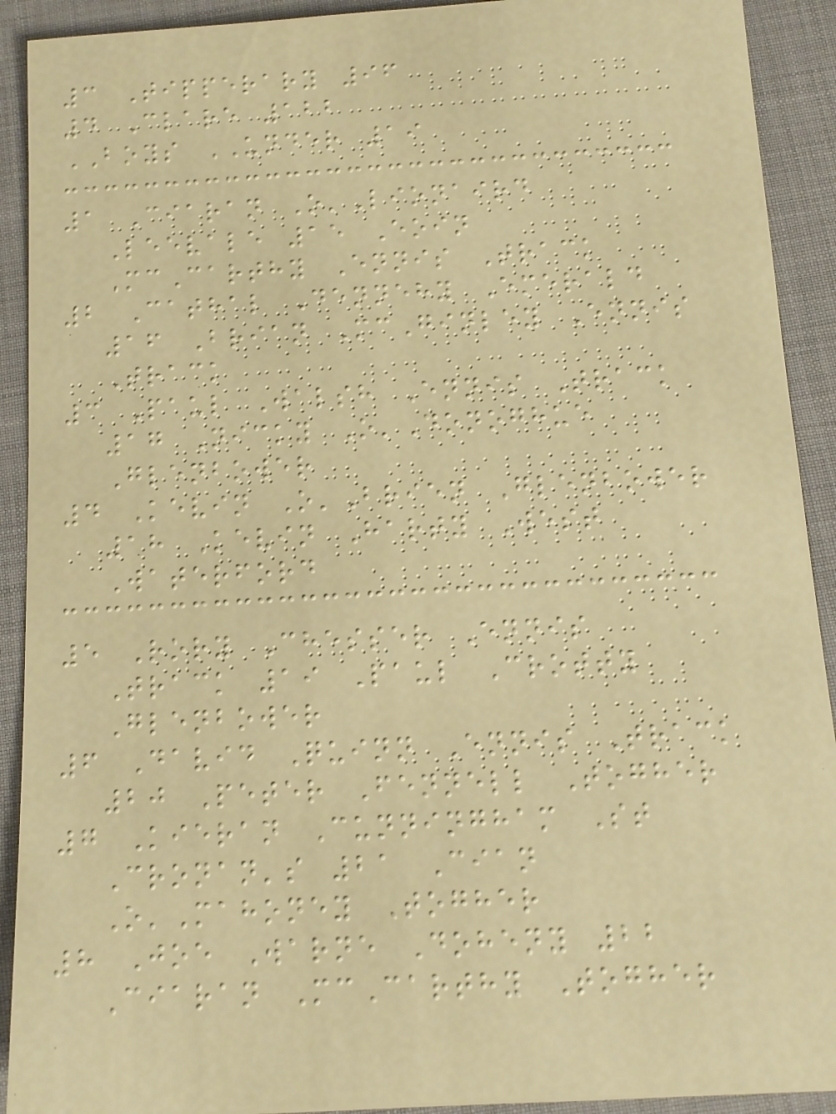3 Tipperary 96
4 Clare 122
BOYS UNDER 19
1 Ciaran O'Lionaird
Leevale 15 Eoin
McCarthy Ennis Track
2 Cathal Dennehy Emerald
16 Brian McGinley Ennis
Track
3 Paul Walsh Ennis Track
17 Nicky O'Donoghue
Glenbower
4 Kevin O'Brien Glenbower
18 Kevin Harty West
Waterford
5 Rory Chesser Ennis
Track 19 Paul Crotty
Glenbower
6 David Quinn Ennis Track
20 Peter Fennell Togher
7 Kieran Cunningham St
Cronan's 21 Cian
O'Mahoney Togher
8 Joe Warne Doheny 22
Ciaran McCarthy Togher
